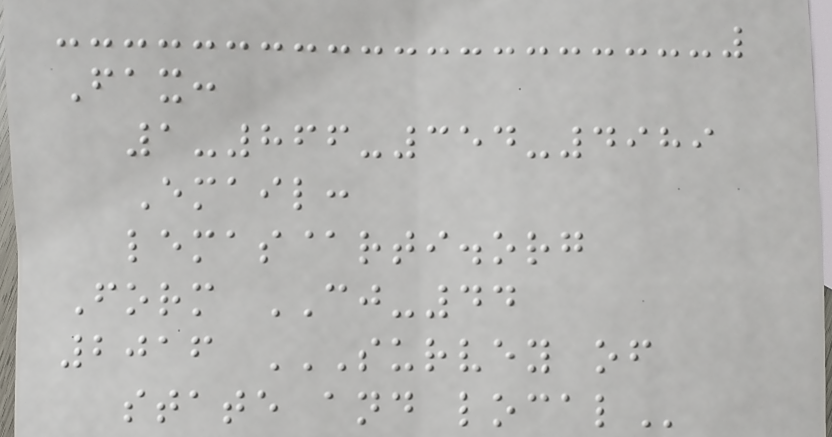Fax:
1-866-354-4989
Email:
lemas@rti.org
Form CJ-44
2016 SURVEY OF
STATE AND LOCAL
